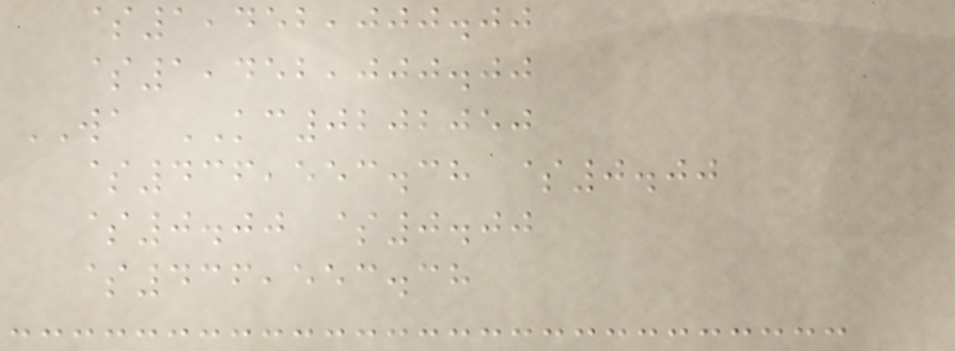$1,452,000.00
$1,452,000.00
WA KC0202050
$436,553.38 $0.00
$0.00 $0.00
$436,553.38
